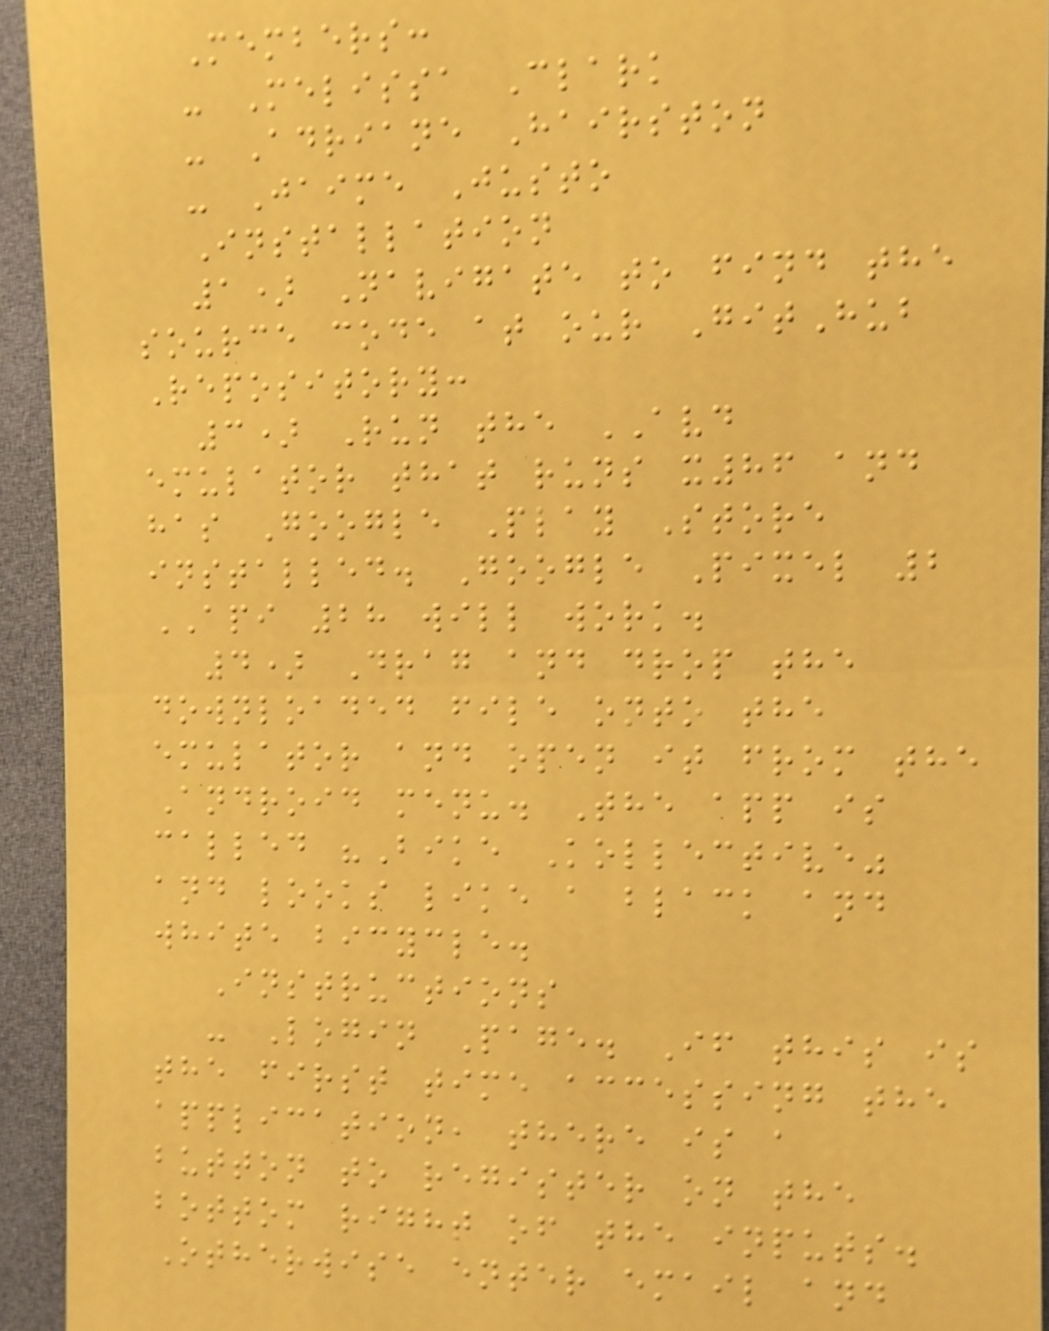Members:
- Melissa Clark
- Adriane Hairston
- Jaime Justo
Installation
1) Navigate to find the
source code at our GitHub
Repository:
3) Run the AVD
emulator that runs x86 and
has Google Play Store
installed. Google Pixel 2
API 28 will work.
4) Drag and drop the
downloaded file onto the
emulator and open it from the
Android menu. The app is
called "Bike Kollective"
and looks like a black and
white bicycle.
Instructions
- Login Page. If this is
the first time accessing the
application, there is a
button to register on the
bottom right of the inputs.
Otherwise enter email and
